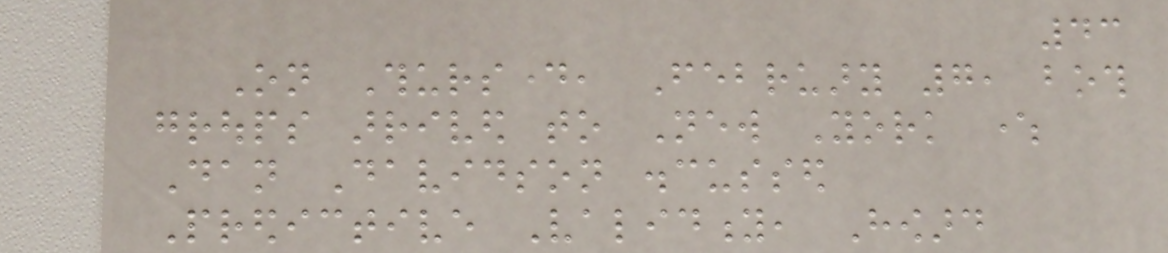43
On Thursday, February 7, both
groups arrived to New York where
Dan Davidson discussed
Predictive Validity, Howard
